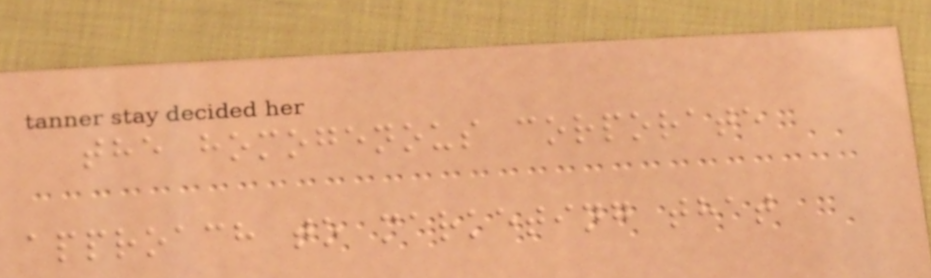the homogenous corporate
approach to marketing that
